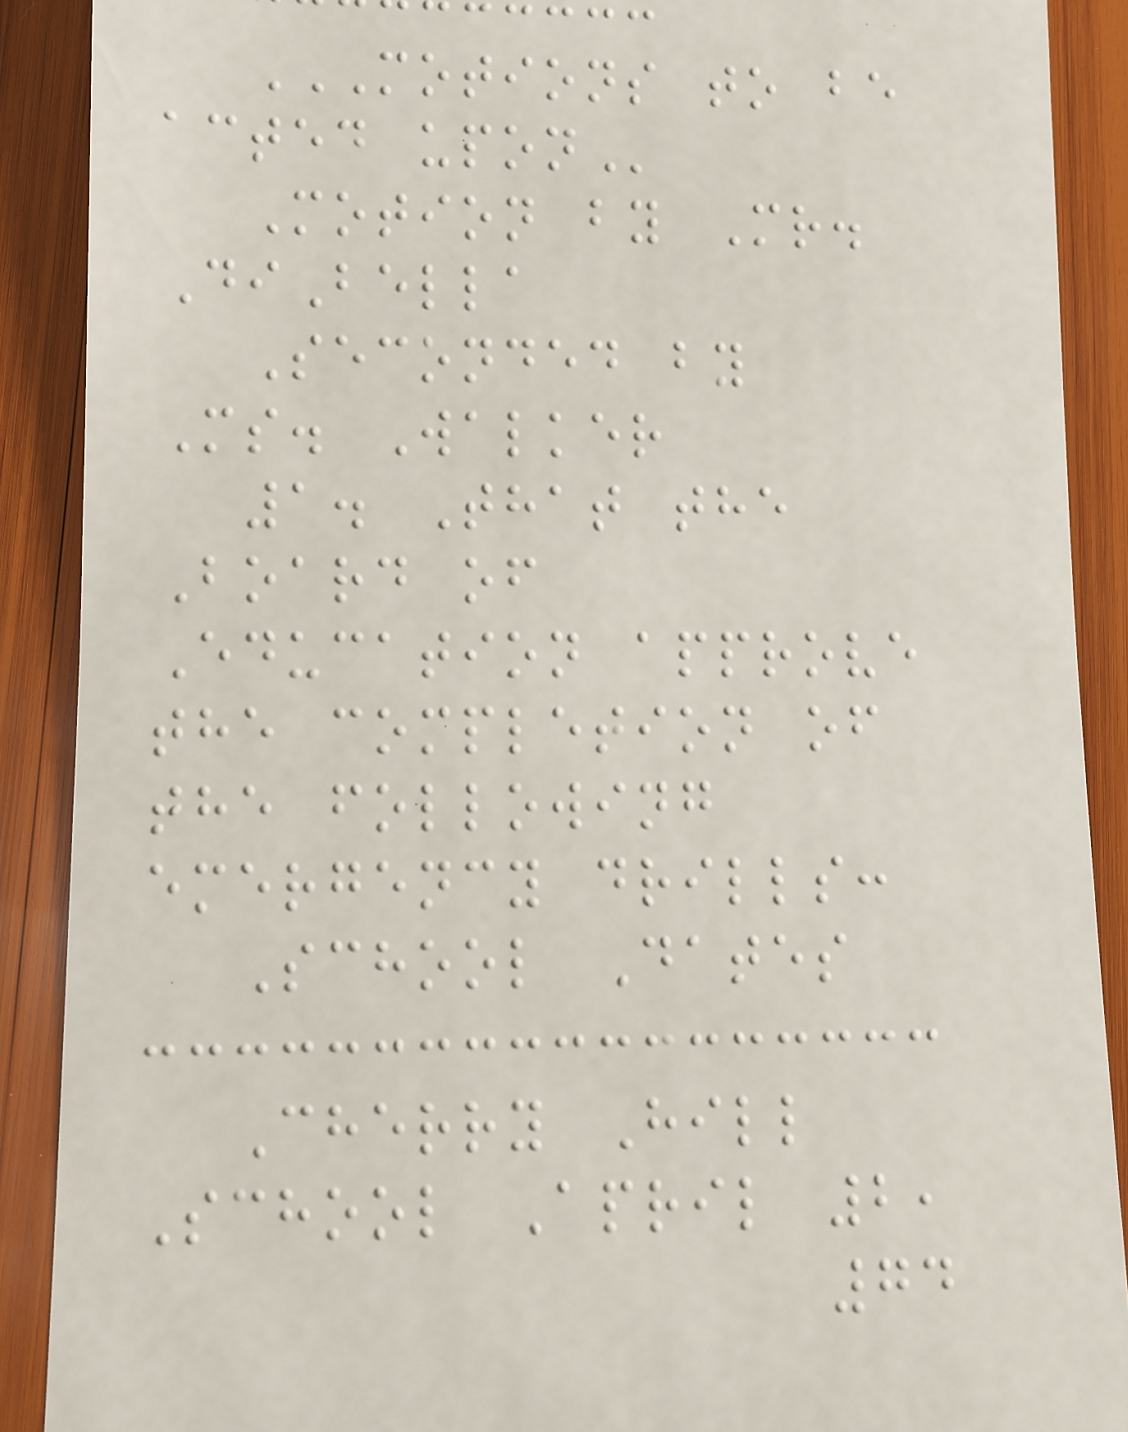MOTIONS TO BE
ACTED UPON
Motion by Mr.
DiBella
Seconded by
Ms. Walker
1. That the
Board of
Education approve
the completion of
the following
emergency drills:
School Dates
Cherry Hill
School April 2,
74
